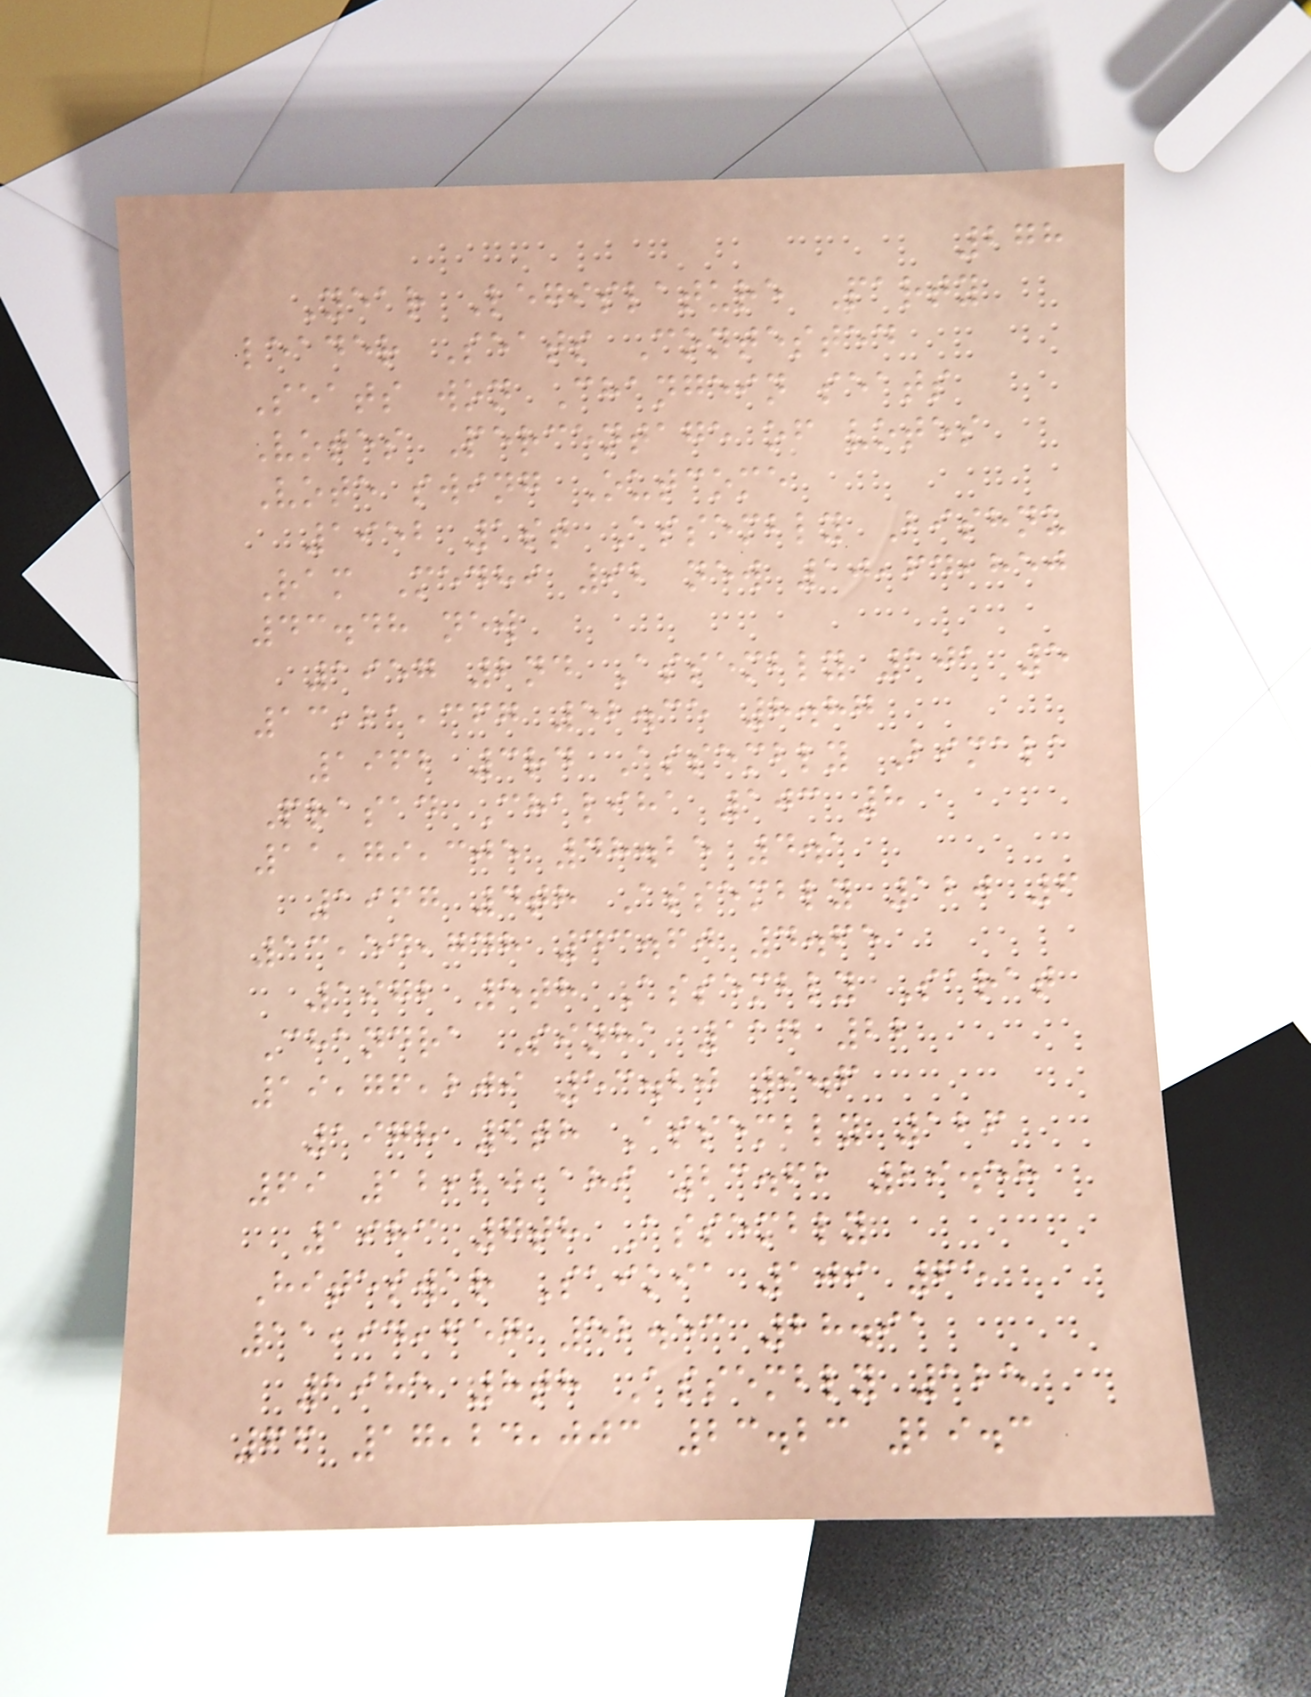278
Year Legislature Party
leader Seats Contested
Seats won Changein seats
Votes Percentage of votes
Vote swing Outcome
1952 1st Assembly Bishnu
Ram Medhi 92 new 10,64,850
43.48 new
1957 2nd Assembly 101 5
13,21,367 52.35 8.87
1962 3rd Assembly Bimala
Prasad Chaliha 103 8
11,79,305 48.25 4.1
1967 4th Assembly 120 6
13,54,748 43.60 4.65
1972 5th Assembly Sarat
Chandra Sinha 114 22
19,76,209 53.20 9.6
1978 6th Assembly 126
69 12,20,189 23.62 29.58
1983 7th Assembly
Hiteswar Saikia 109 65
11,94,657 52.53 28.91
1985 8th Assembly 125
66 17,24,003 23.23 29.3
